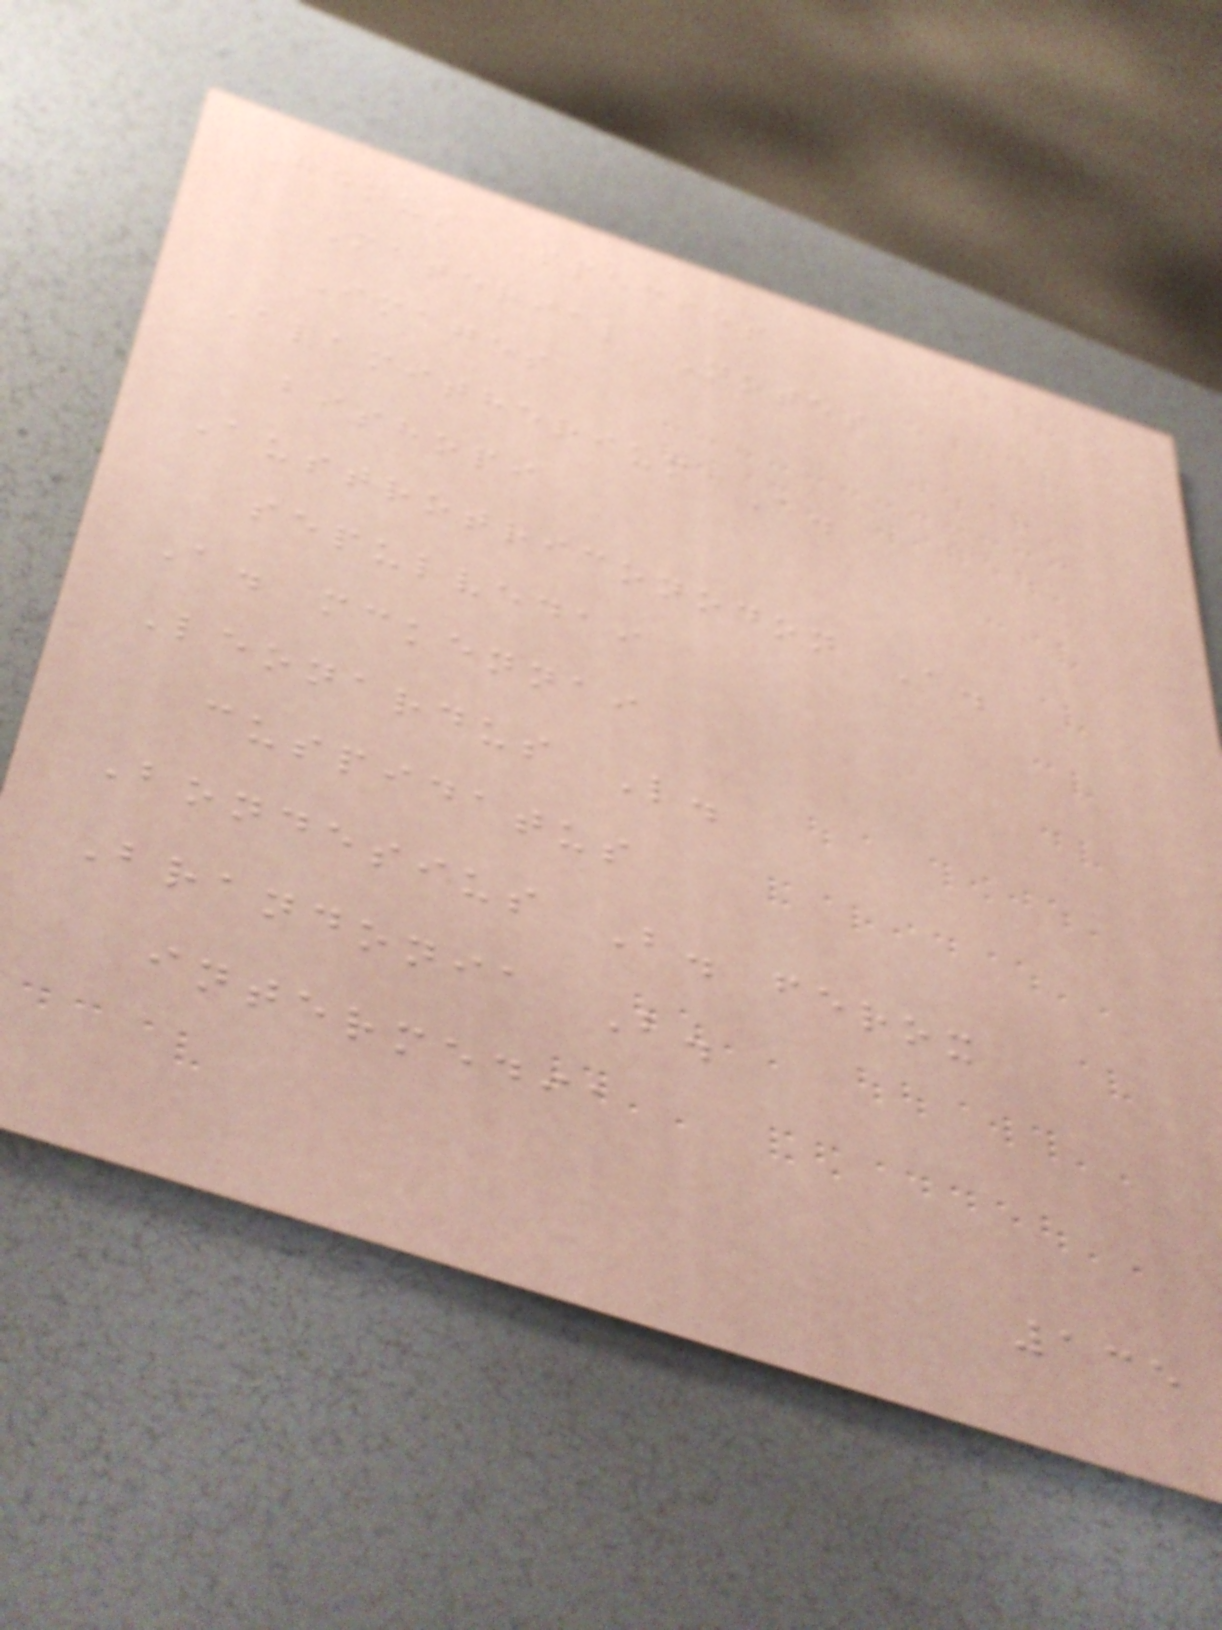Genus Species
Material Notes
Images
Alamitherium A.
bishopi
Austrotriconodon A.
sepulvedai
A. mckennai
Leonardus L.
cuspidatus
Bondesius B. ferox
Brandonia B.
intermedia
135
